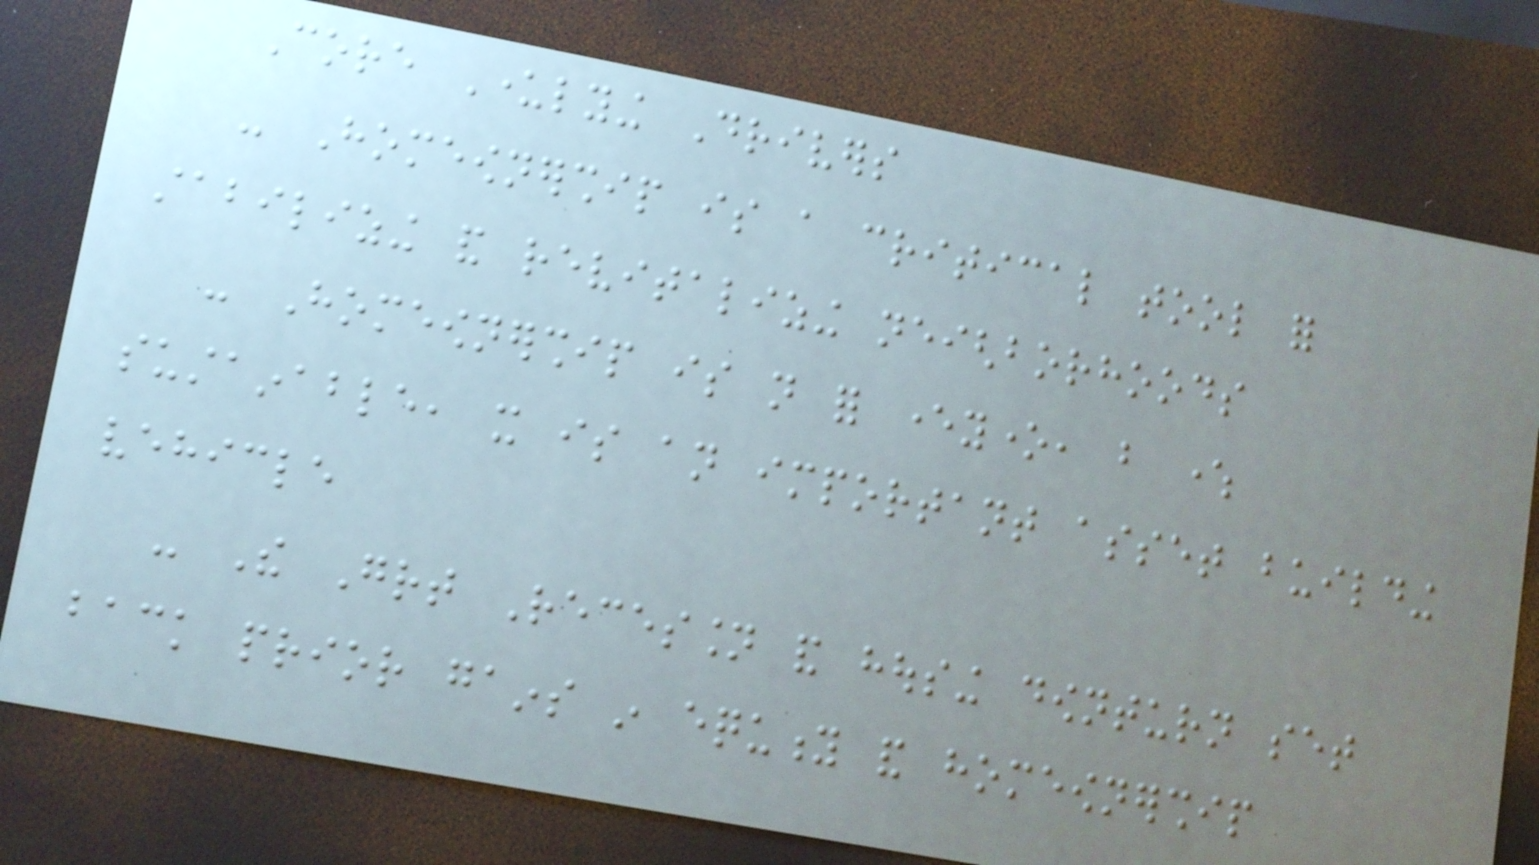Core Underlying Drivers
- Homeownership is a critical tool for
stabilizing and revitalizing neighborhoods
- Homeownership is not for everyone, but where
sustainable, it is an important asset building
vehicle
- The Great Recession and housing downturn set
back prior gains in equity and homeownership
